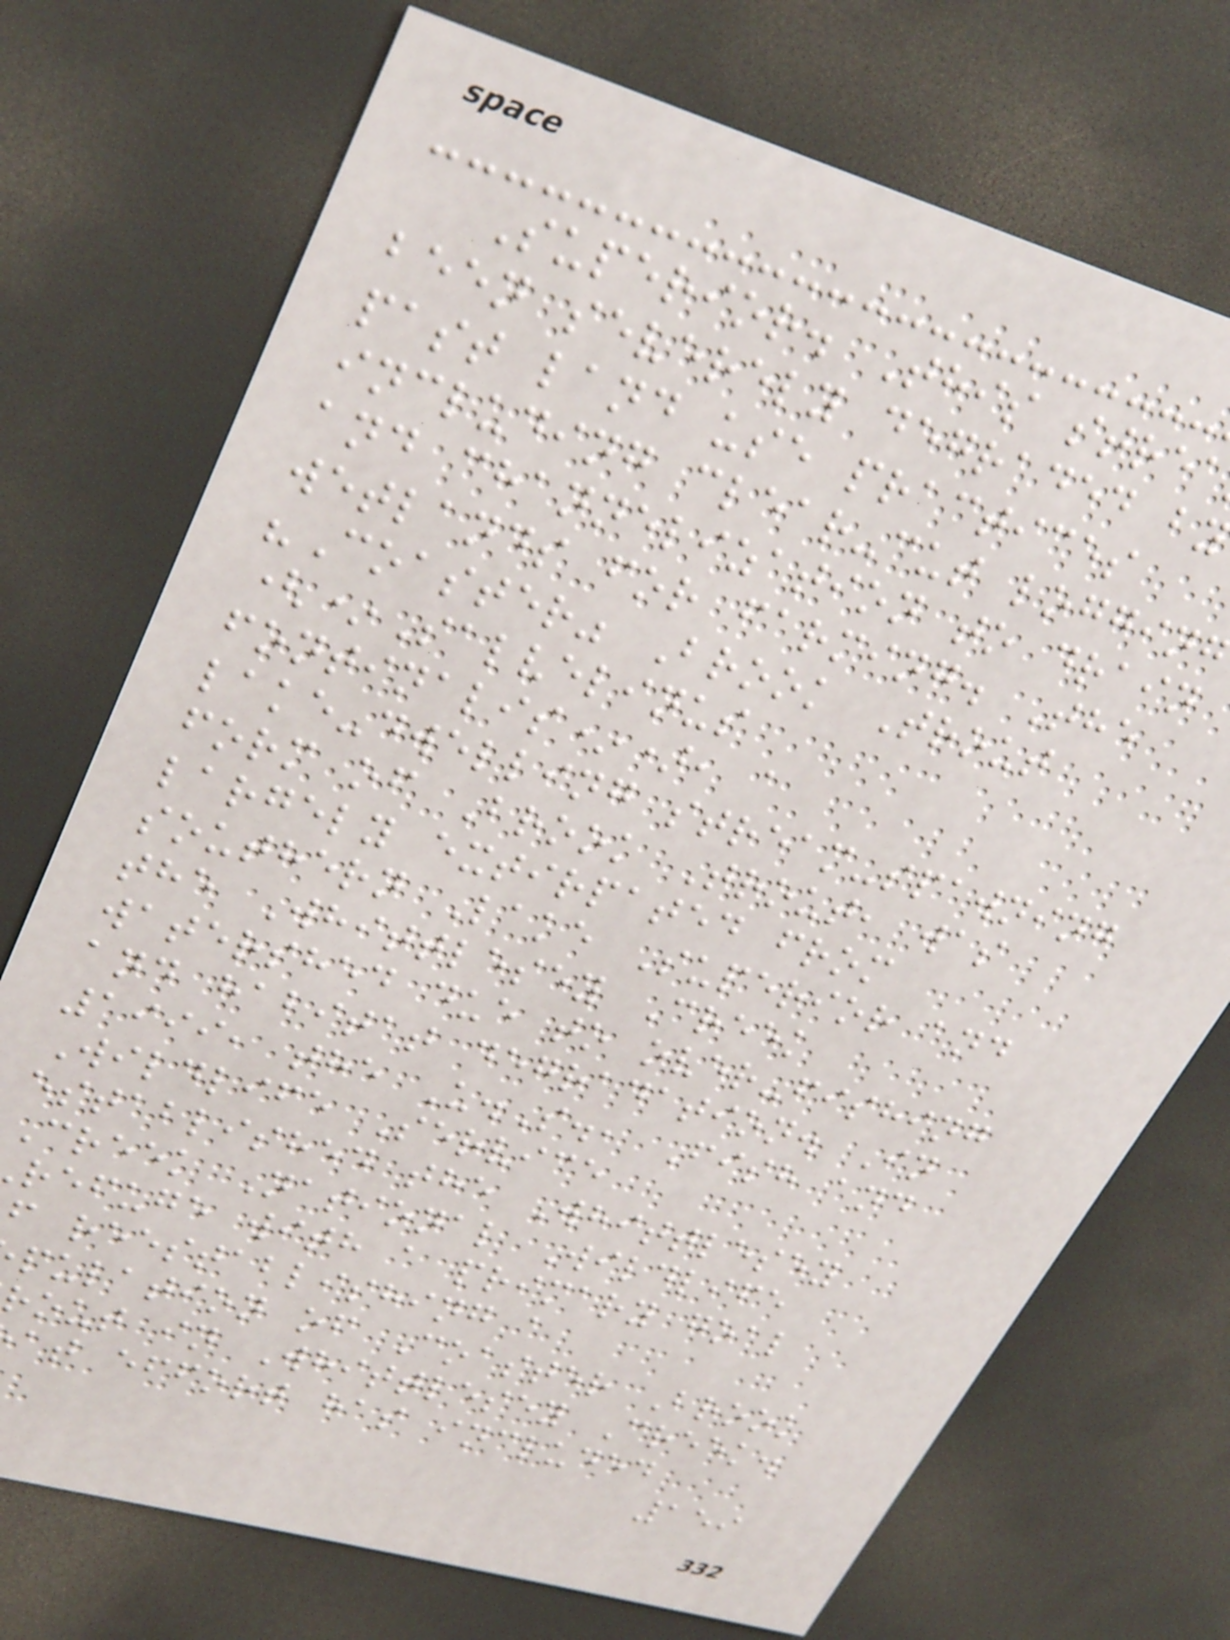Superior. This stre
been severely degraded b
past land use practices
including clear-cut loggin
and channelization to drain
wetlands for farming. The
"Coaster" Brook Trout
(*Salvelinus
fontinalis*), a
lake-dwelling stream-spawning
form of Brook Trout, was
largely extirpated from
southern Lake Superior and
the Whittlesey Creek
watershed due to over-fishing
and habitat degradation. In
1999, the U.S., Fish and
Wildlife Service
established the Whittlesey
Creek National Wildlife
refuge with a primary goal
f reestablishing a
pulation of Coaster Brook
rout in Whittlesey Creek.
at effort has included
159
